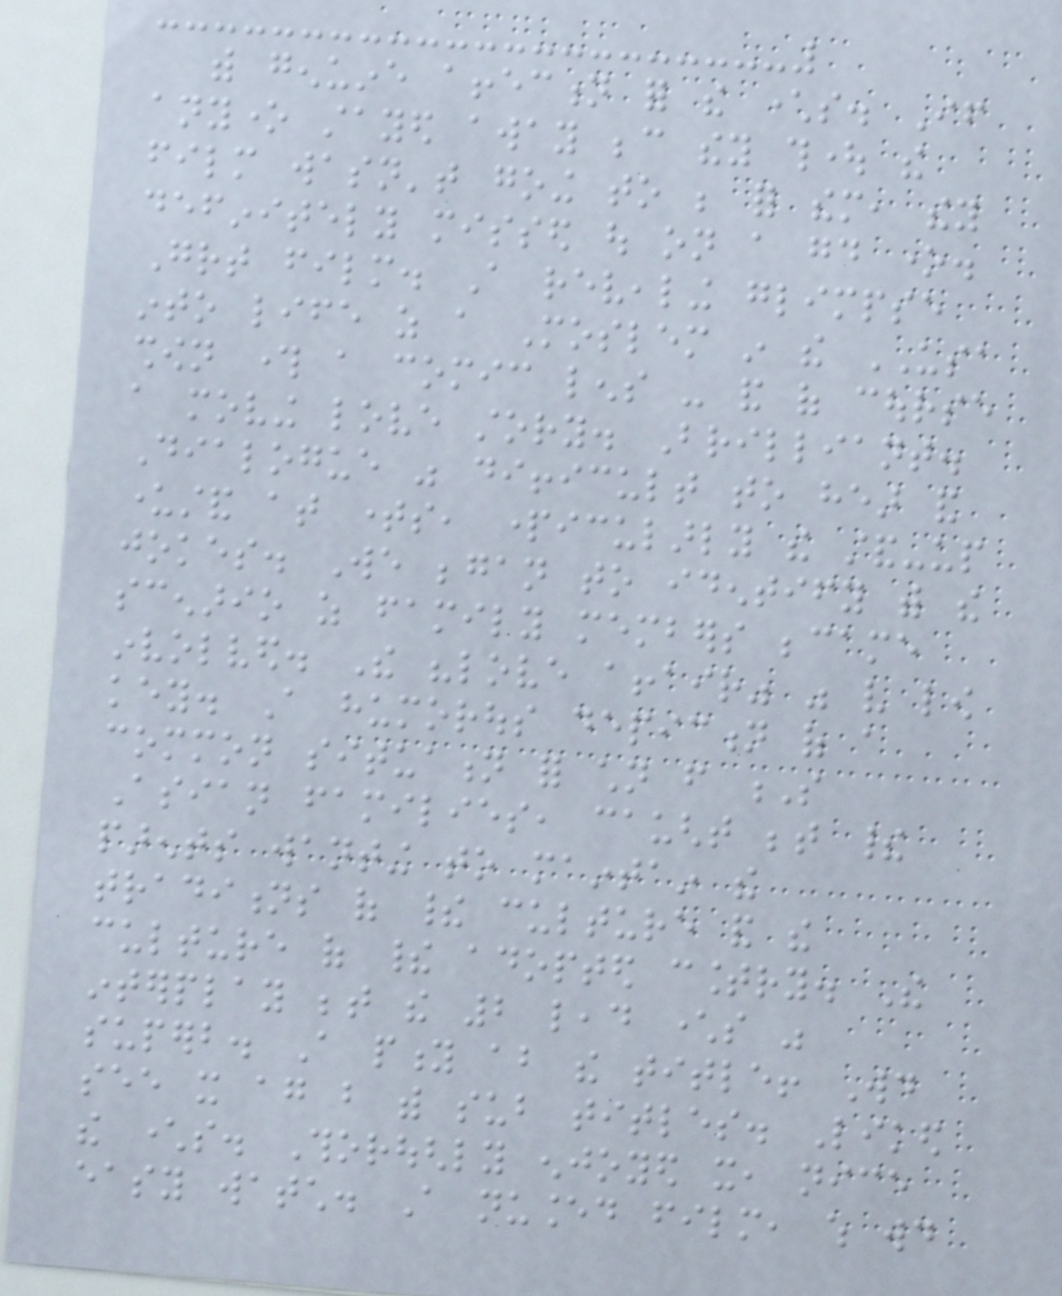with genuine affection for the characters. If
anyone stayed away because they thought the
film wasn't going to be for them, they
definitely missed out on a good one.
Great film. A revealing glimpse
into life as a Moslem in the USA
shown through a comic lens - and of course
a moving love story. Brilliant.
Dialogue was difficult to hear and
understand at times, particularly the stand-up
jokes. We began to identify with the
scenario as family members became
involved. The "love affair" was very low
key. A humorous depiction of a
common situation for children from S
Asian families, caught between their
parents wanting to maintain the
traditions of their culture and the
culture of their adopted country. The
interplay between the 2 lead characters was
superb. A pity about the title! Would
see it again but with sub titles. Liked
the characters. Thoroughly enjoyed it, nice
easy watch. A nuanced film, which would
